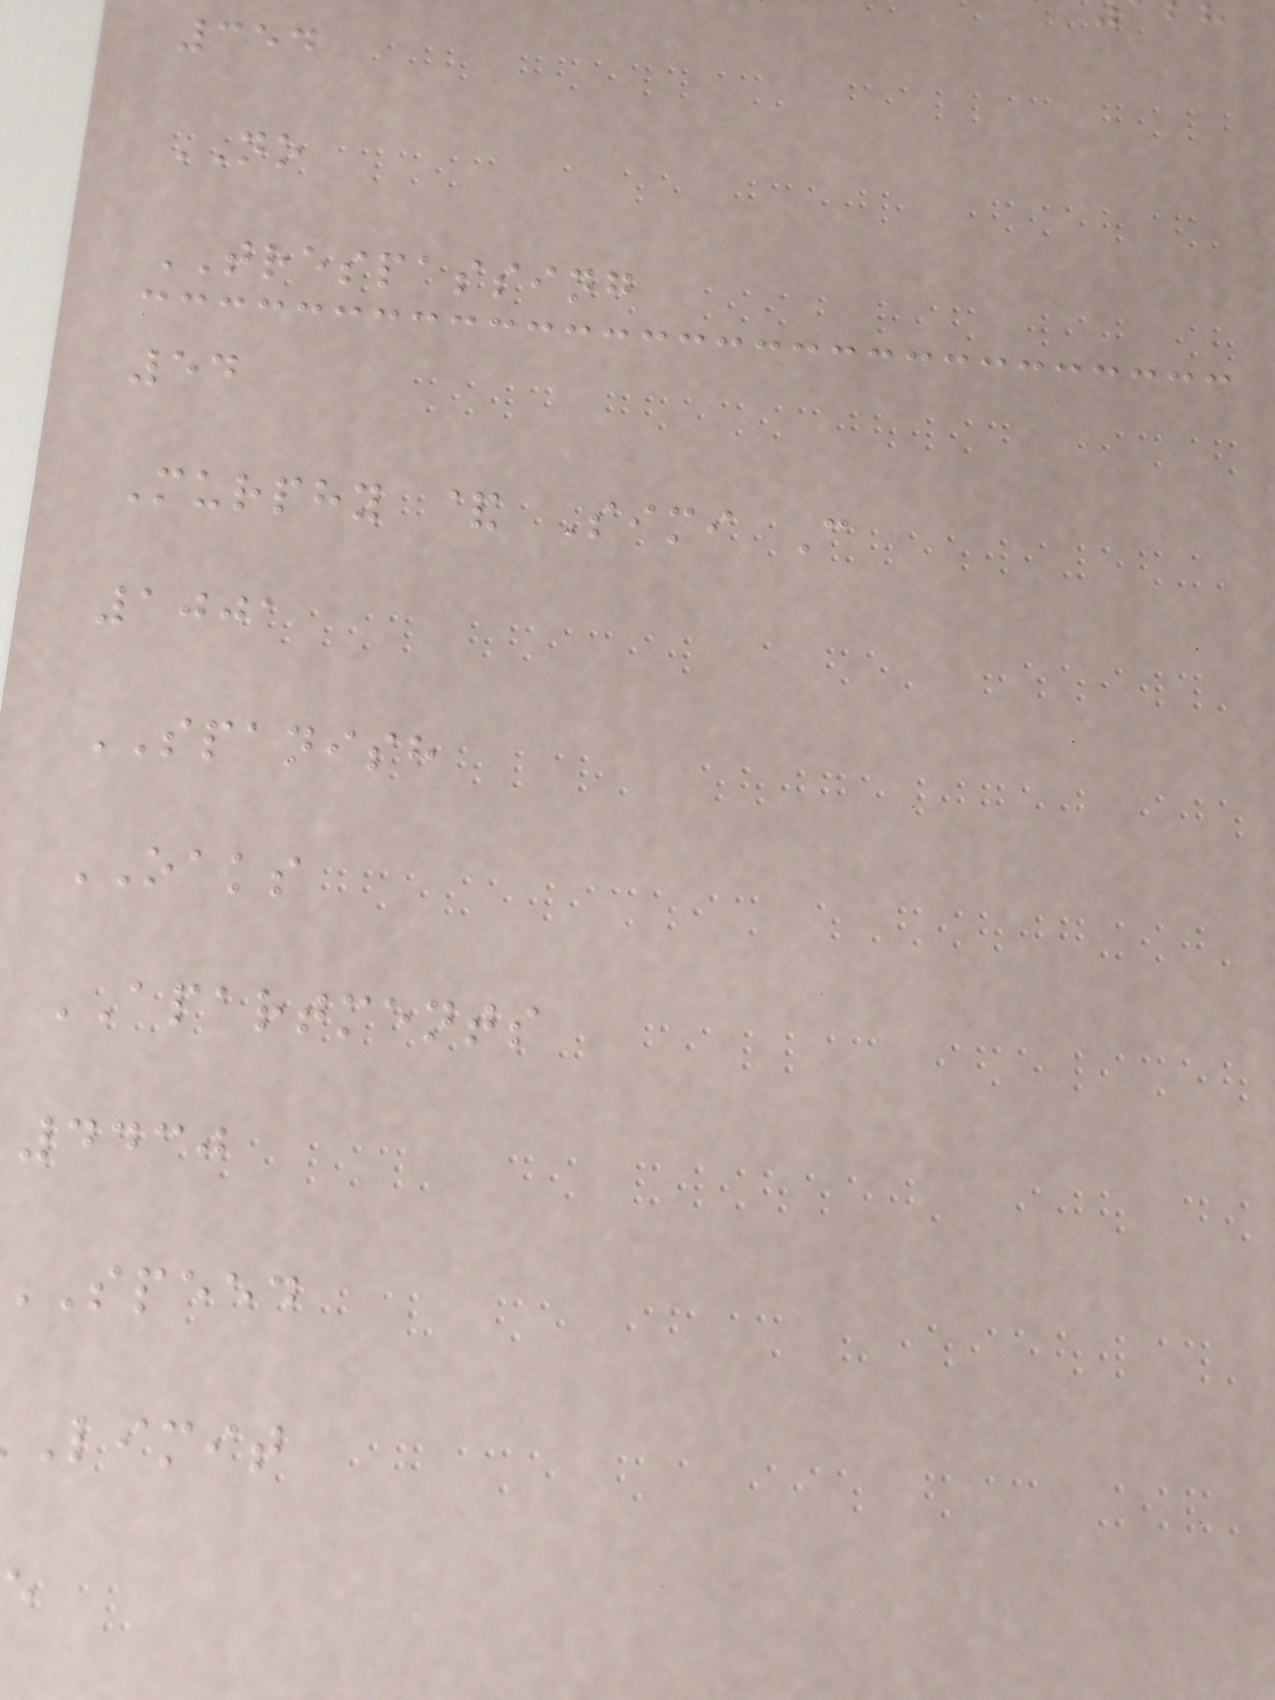354
NO
TRESPASSING
54
Murphy & Simi C
1001
SPANISH
OAKS
APARTMENTS
4430
speed
limit
